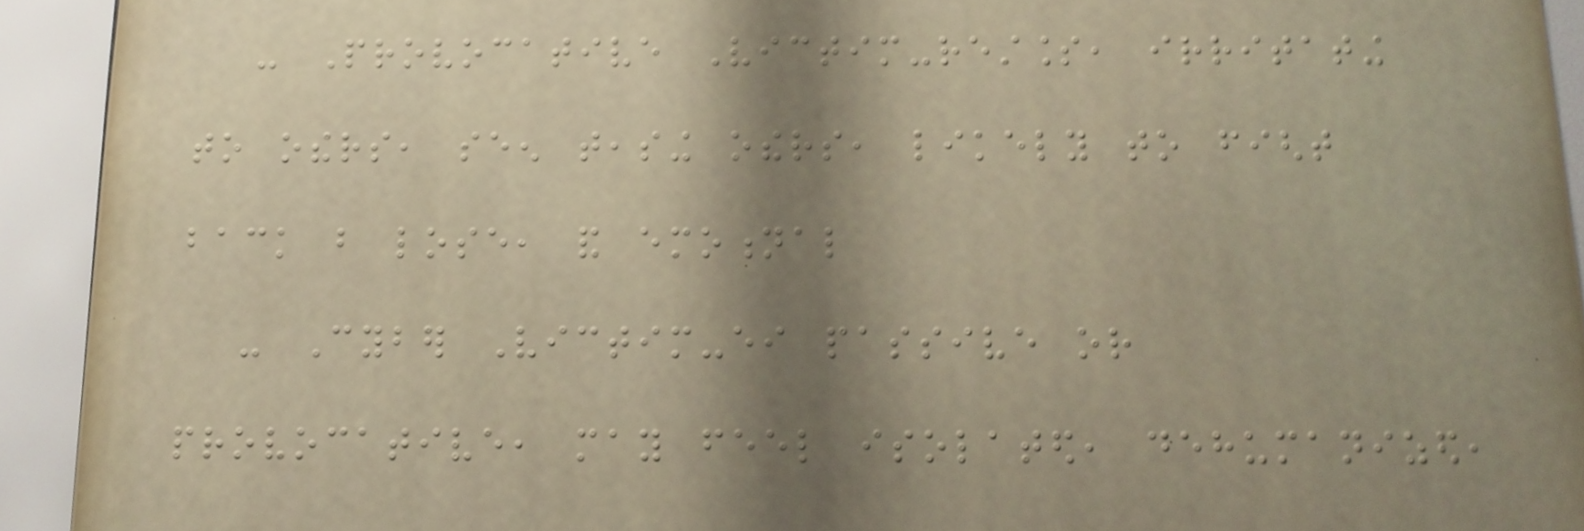- Provocative Victim-restless, irritating
to others, seen teasing others, likely to fight
back but lose, and emotional
- Cyber Victim-either passive or
provocative, may feel isolated, dehumanized,
